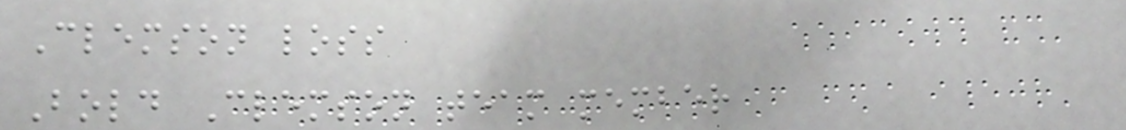Clemson loss
Bold Clemson team member
